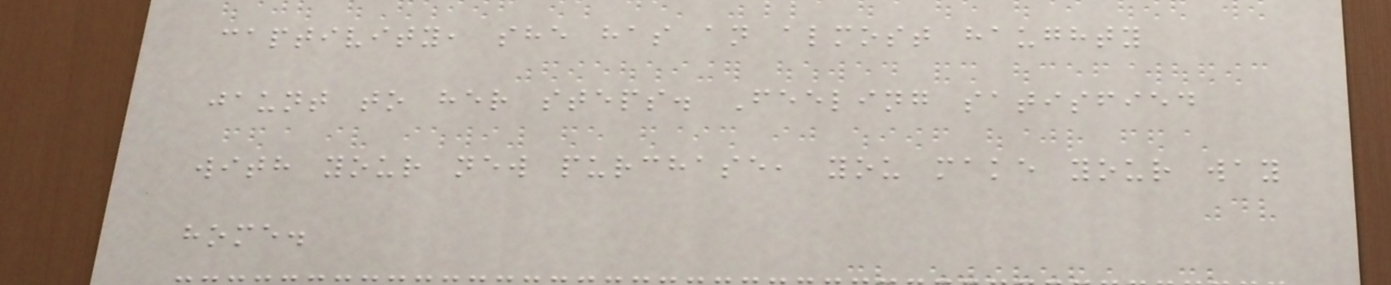captivity, she has an almost haughty
jaunt to her steps. Feeling satisfied
with your new purchase, you make your way
home.
